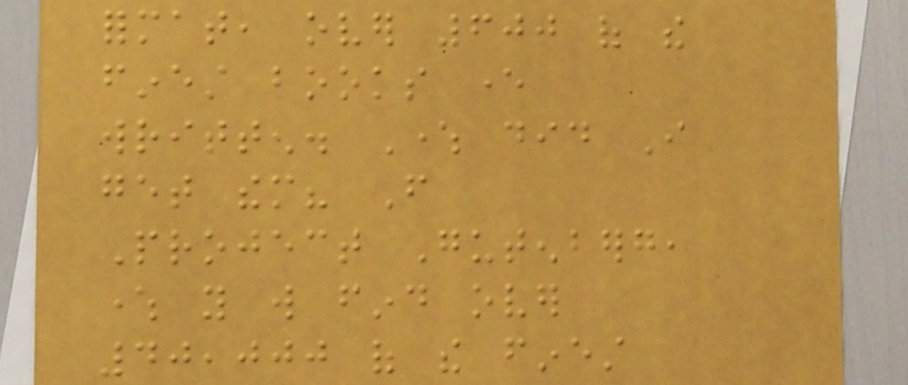format, over 600 of the
finest books ever
written. Where did I
get them? From
Project Gutenberg,
where you will find over
40,000 of the finest
